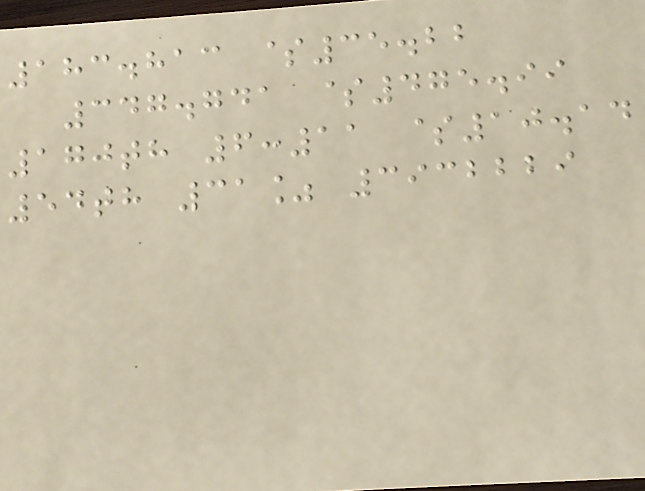183.813 $35.22
347.741 $475.99
170th 6:11 $10.14
54th 31% 3932229
